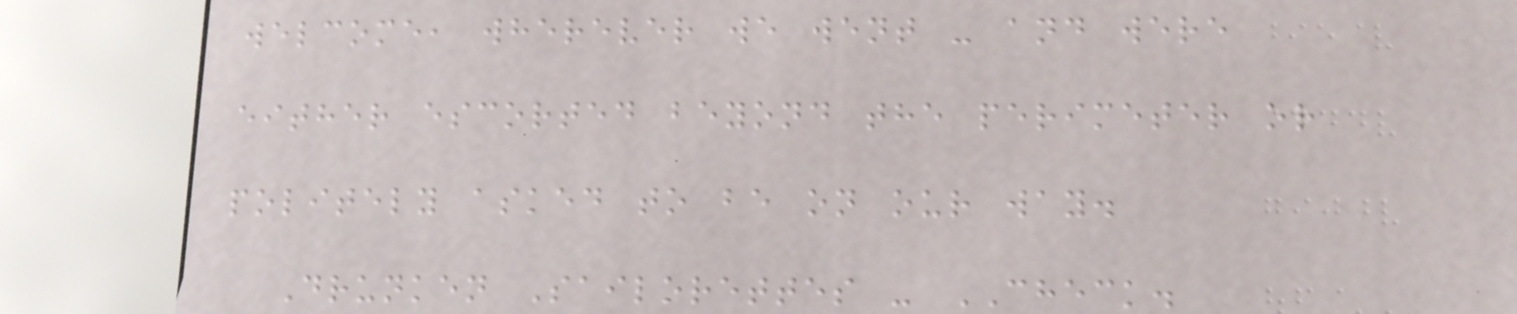welcome, wherever we went - and were
either escorted beyond the perimeter or
politely asked to be on our way.
Drunken Sailorettes - CHECK.
